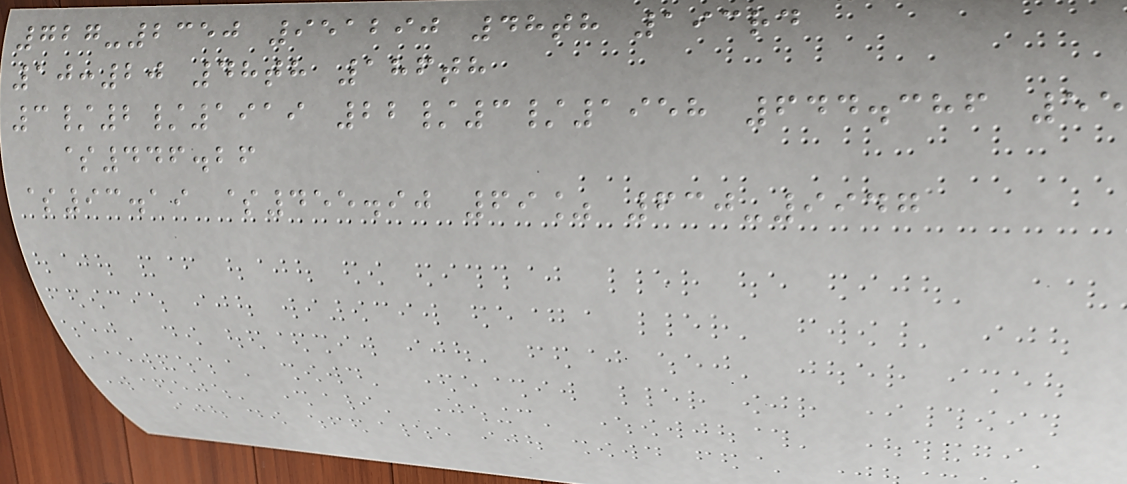727-2350 951290 48th 193rd
10:20 48th 186th
3/2/1919 22/3/1958 644.386 55
$446.26
$93.19 $455.90 69% 630-9947
